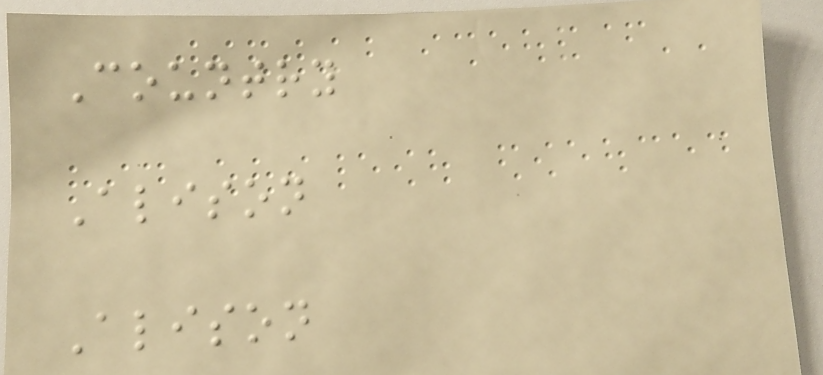Country
Alison
Alison
